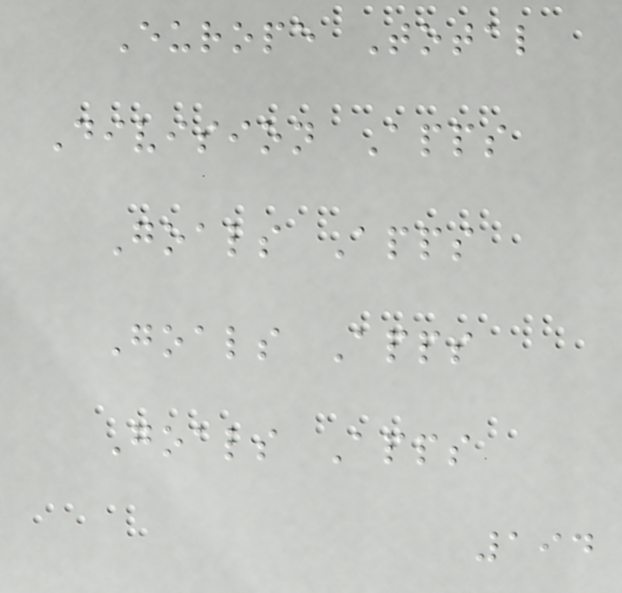Europe Total
Division Apps
Goals Apps
Goals Apps
Goals Apps
194
